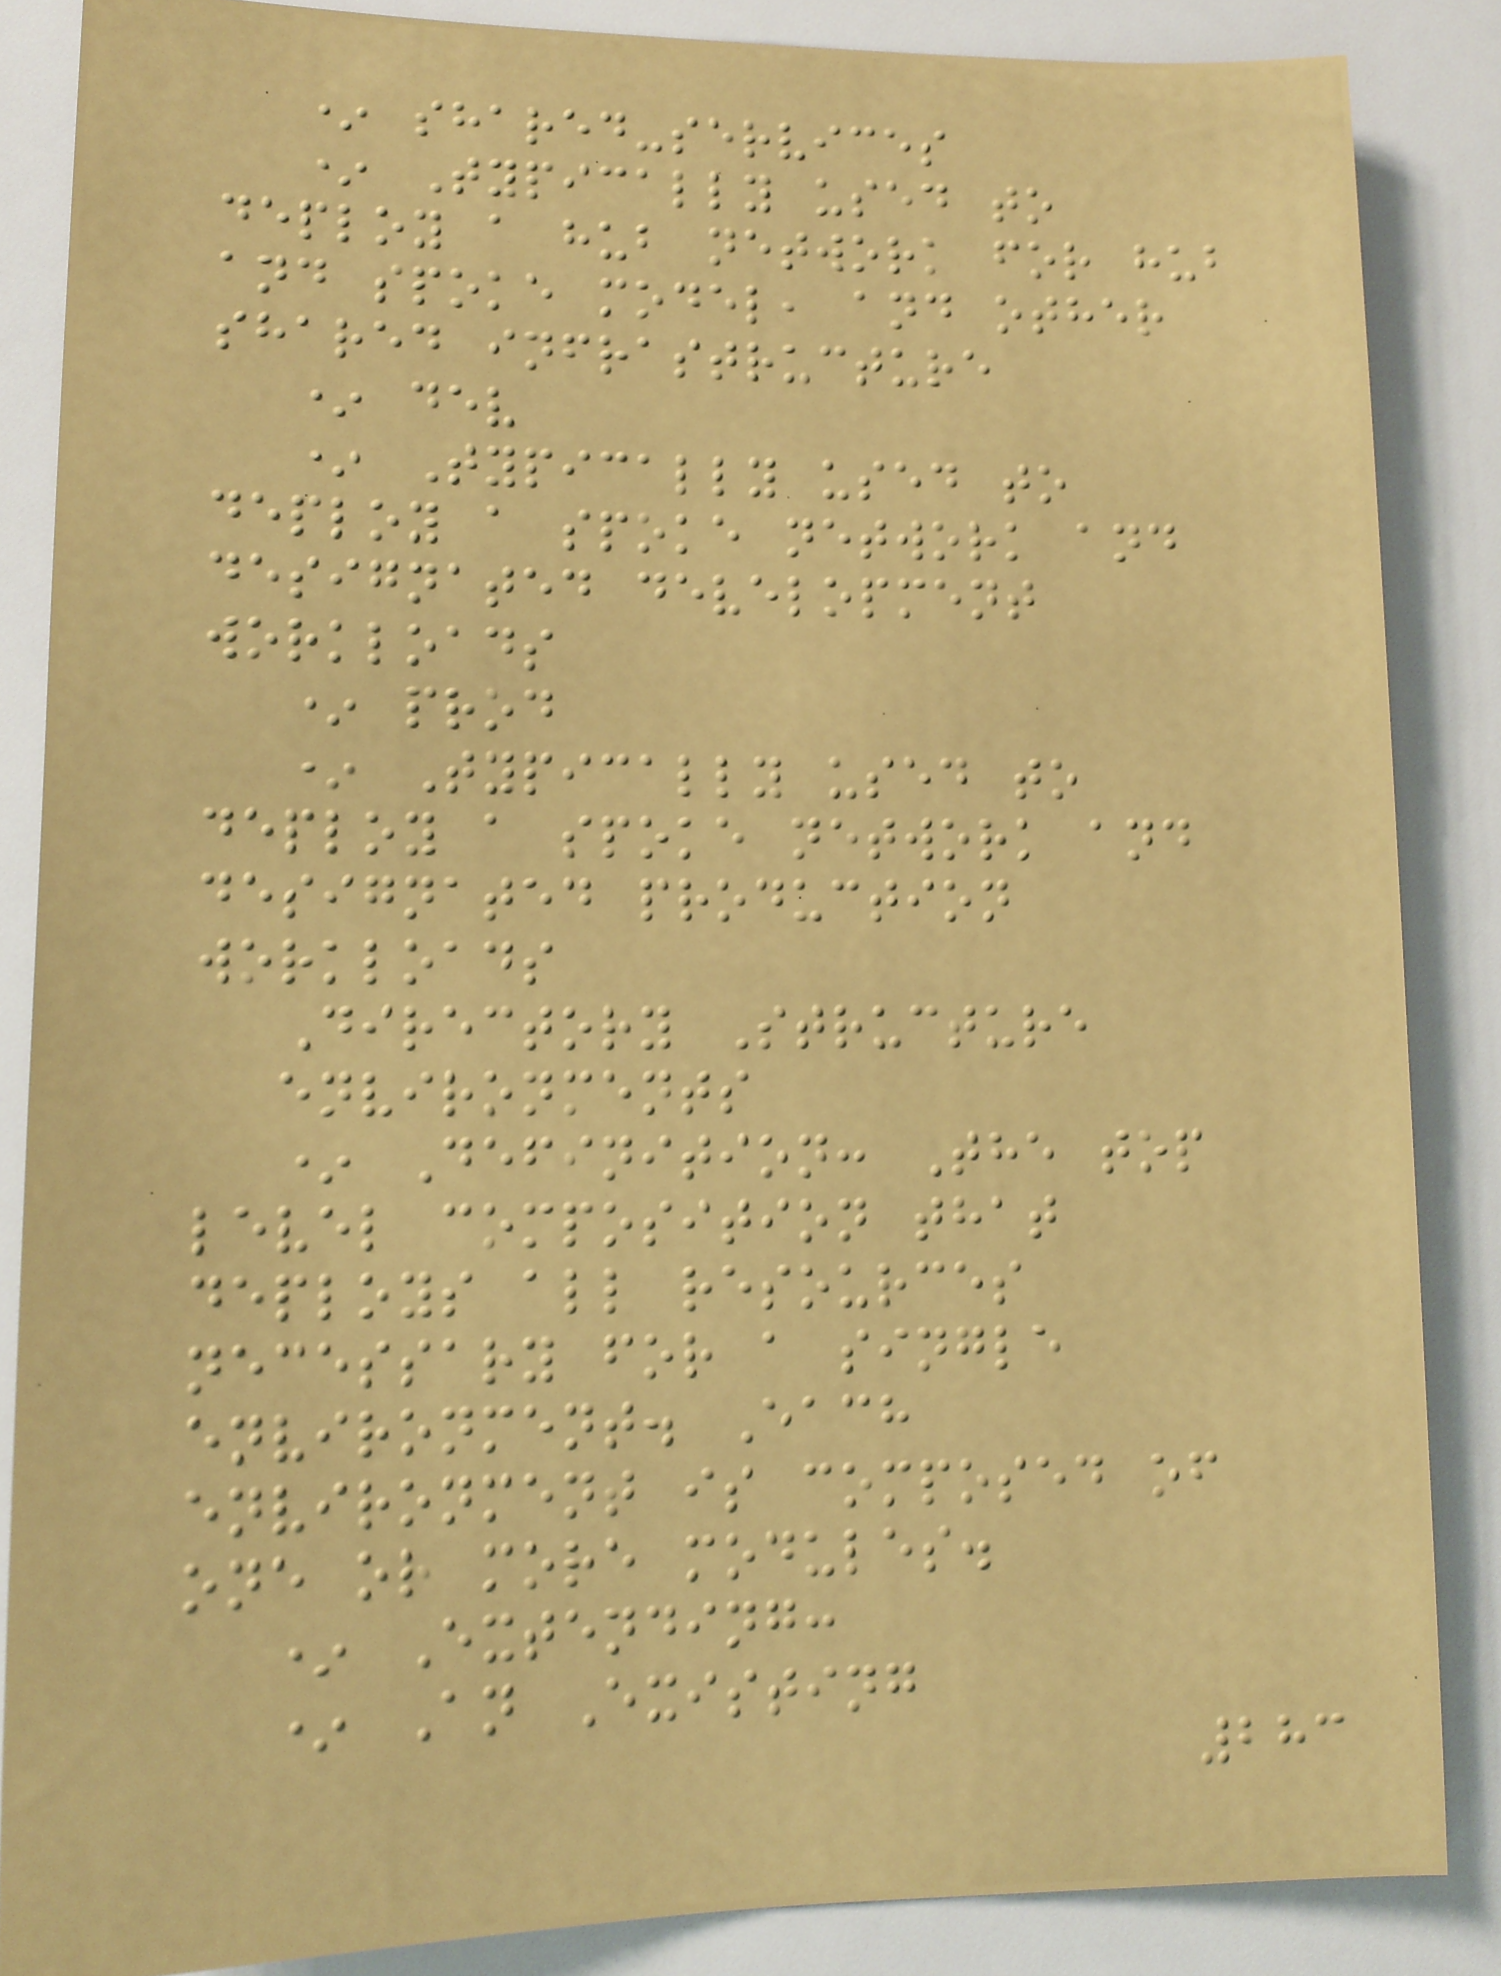* shared-services
* Typically used to
deploy a hub network for hub
and spoke model, and other
shared infrastructure
* dev
* Typically used to
deploy a spoke network and
designated development
workloads
* prod
* Typically used to
deploy a spoke network and
designated production
workloads
Directory Structure
environments
* Definition: The top
level composition that
deploys all resources
necessary for a single
environment. Each
environment is composed of
one or more modules.
* Extending:
* An Existing
283
